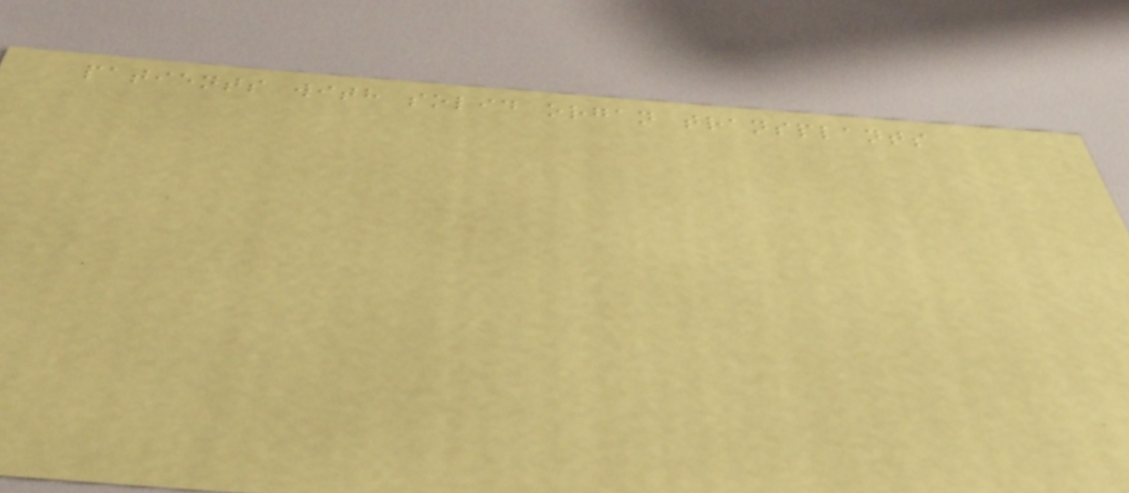patients with solid organ transplants
